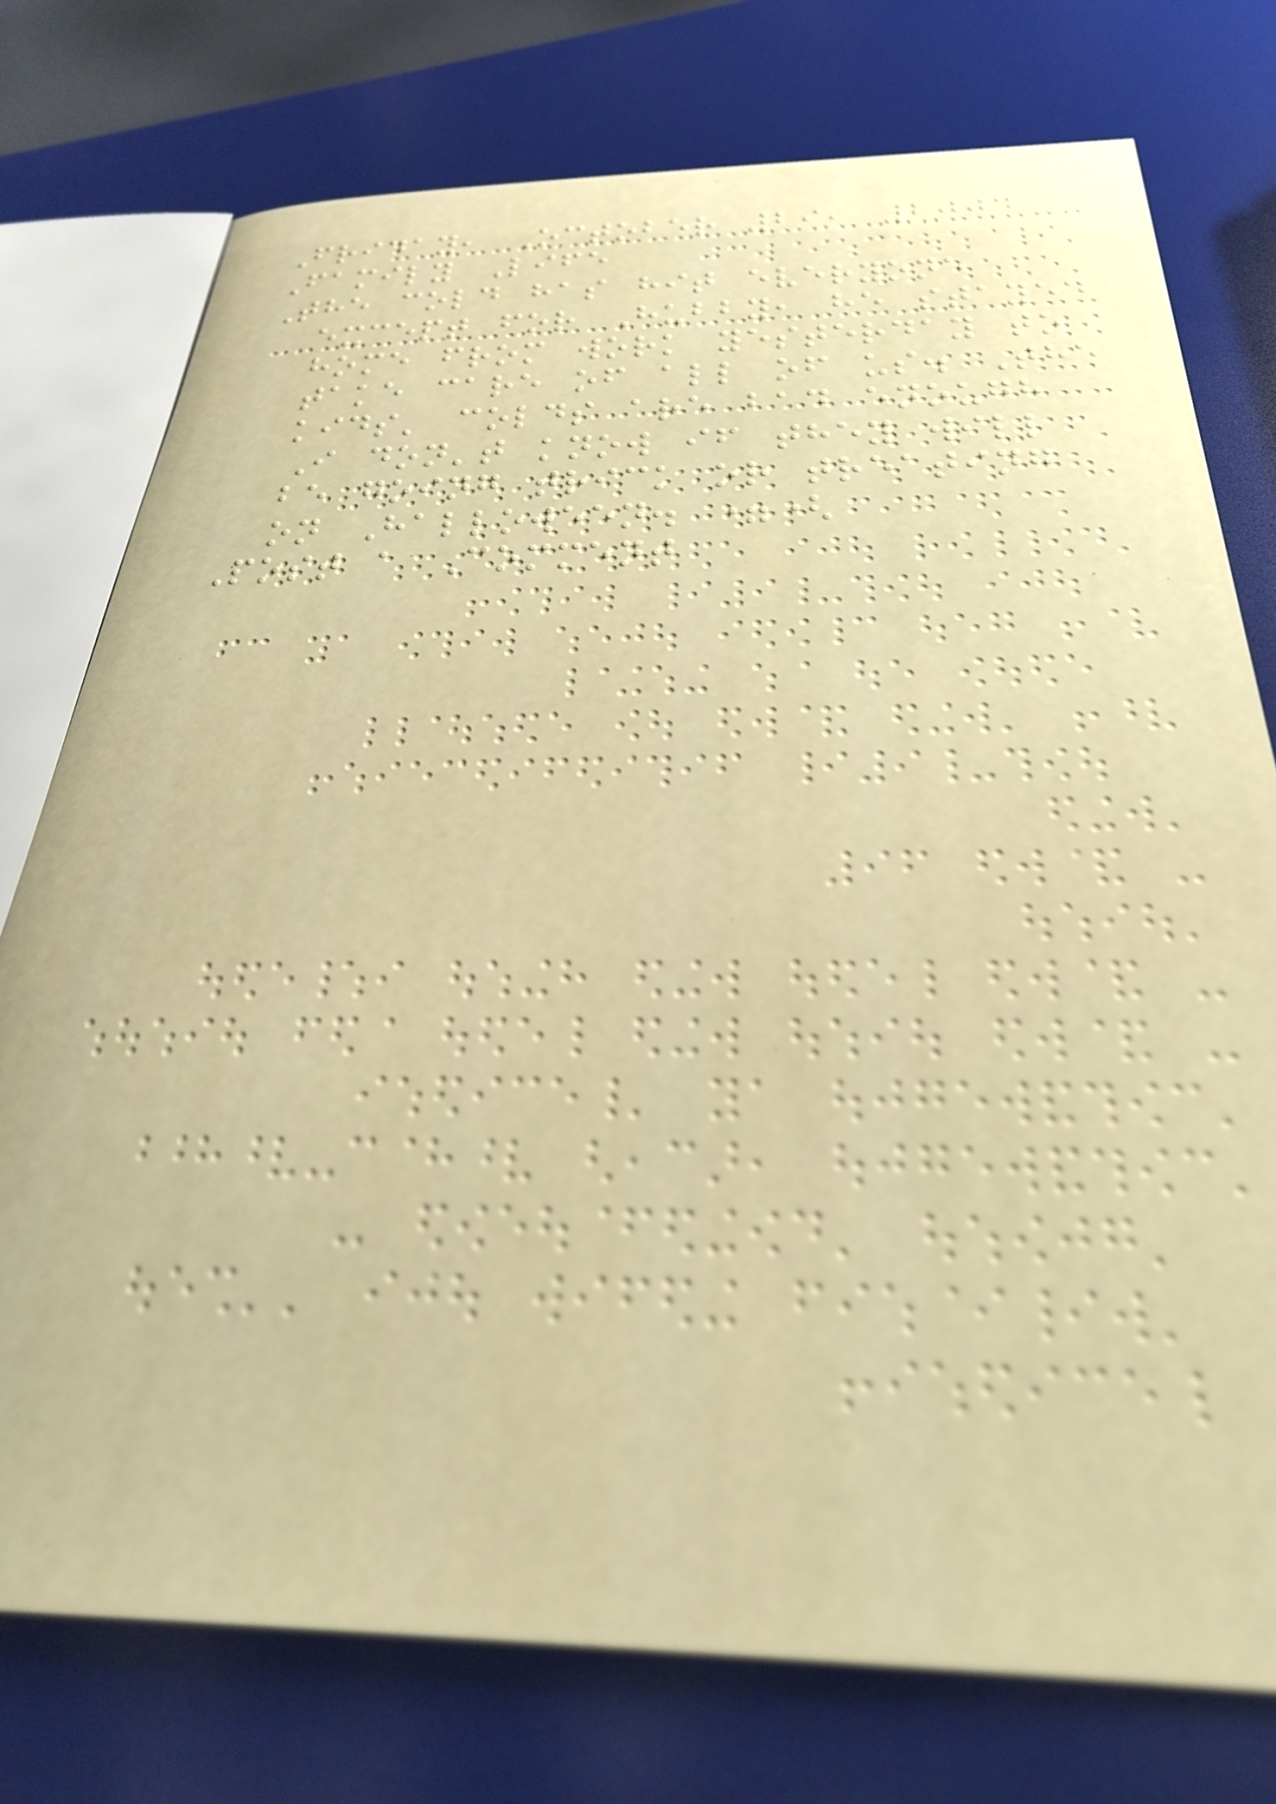Friday, October 29, 2004
Family Life
The cold has hit everyone
except for Hubby, he stayed
home from work yesterday to
take care of all of us. The
kids' colds are bad enough
I don't know if they will
be going trick or treating
on Halloween. =(
Post a Comment
